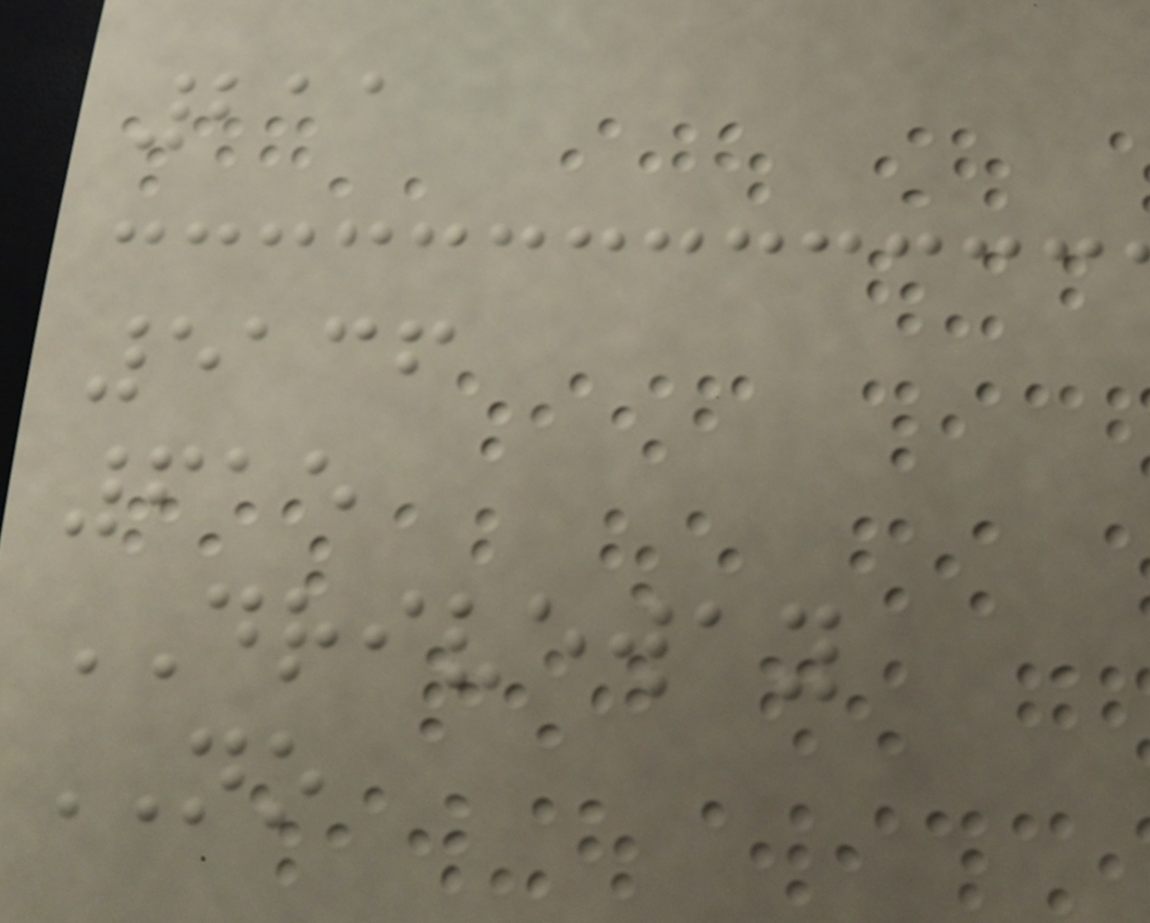211
5136
615
DRIVEWAY
NO
